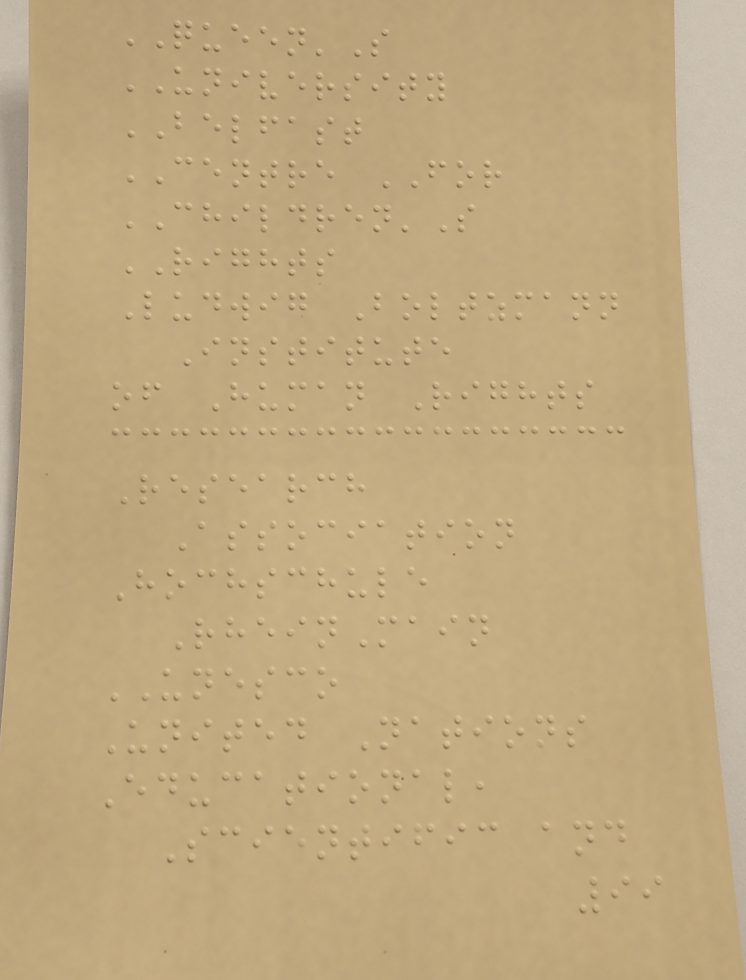QUEEN'S
UNIVERSITY
BELFAST
CENTRE FOR
CHILDREN'S
RIGHTS
Ludwig Boltzmann
Institute
of Human Rights
Research
Association
Hochschule
RheinMain
UNESCO
United Nations
Educational,
Scientific and
99
